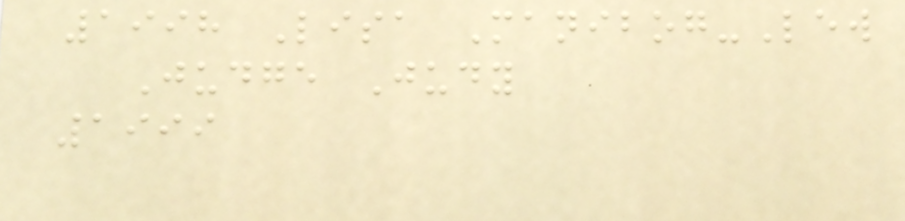1998 Lisa Manibog-Lew
Judge Judy
1999
